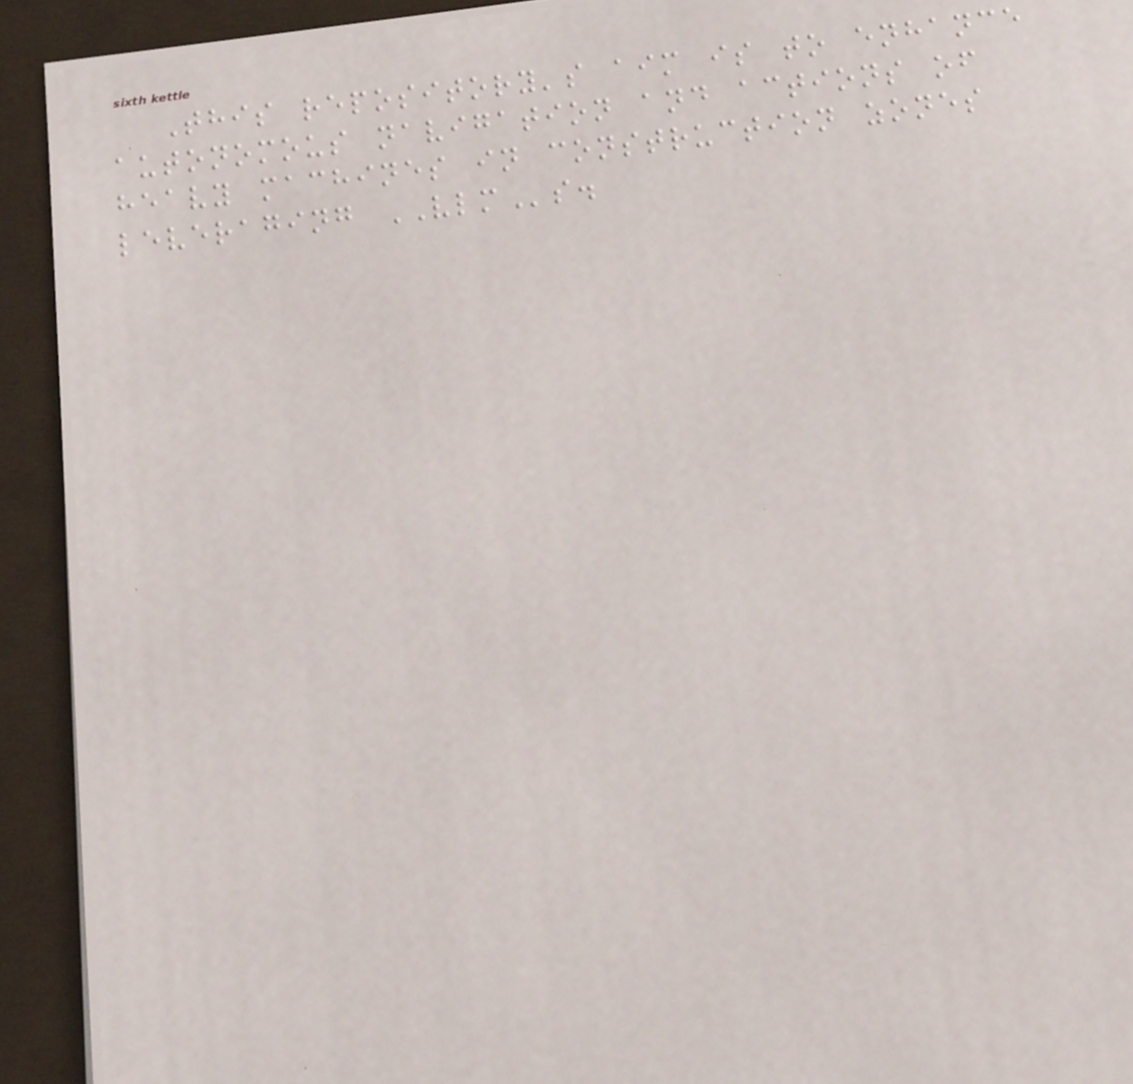This repository's aim is to enhance
autonomous navigation and actions of
heavy machines in construction zones
leveraging VLMs.
